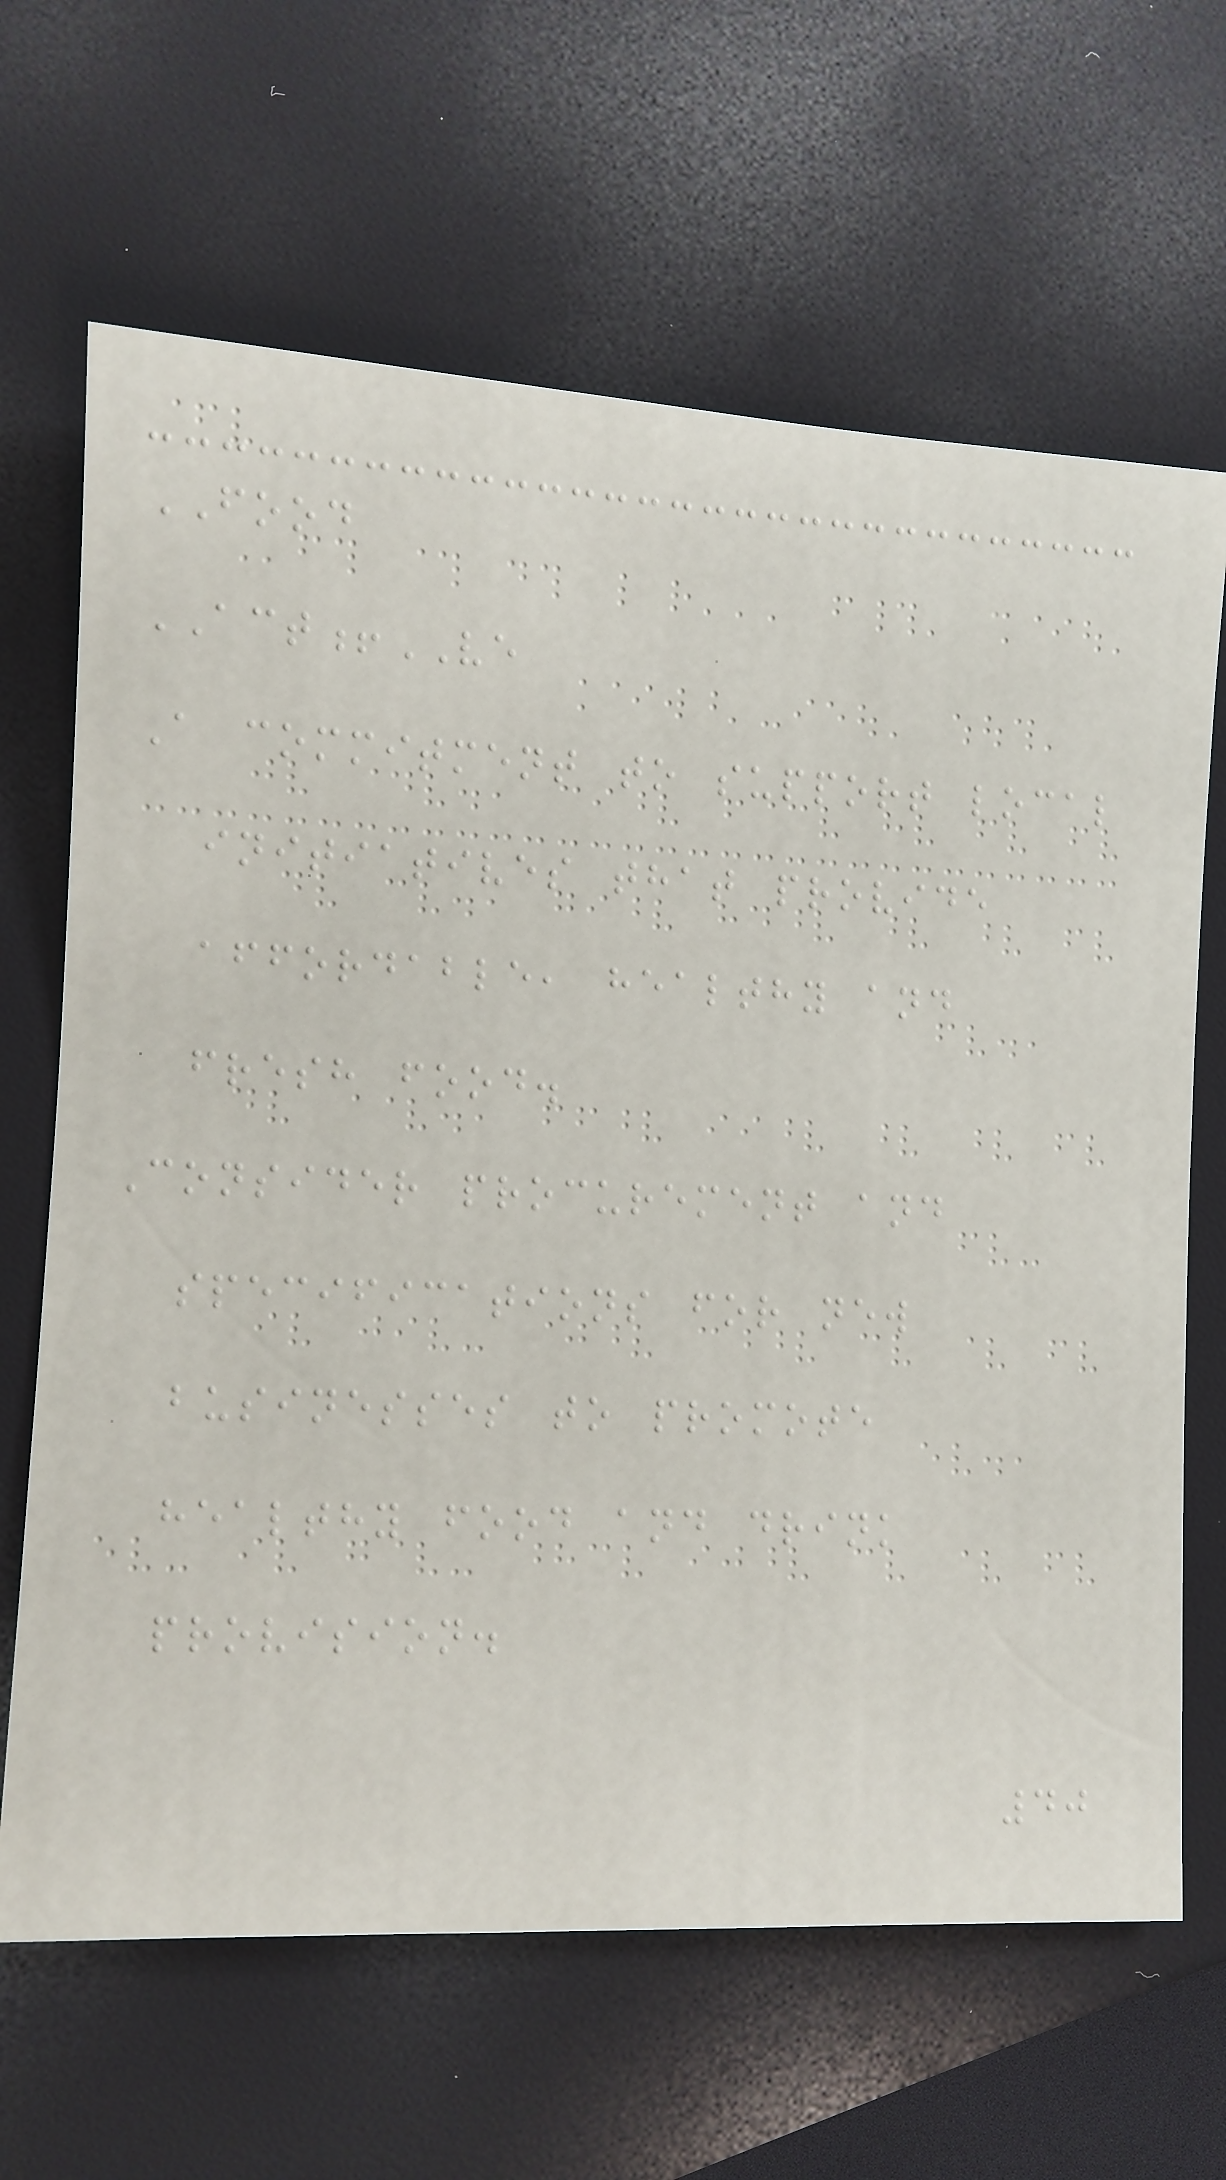FOOD
ACT!VE
A commitment to support local
initiatives that provide
affordable, healthy and
fresh food.
Consider procurement and
specifications for new
businesses to promote
healthy food and drink
provision.
40
